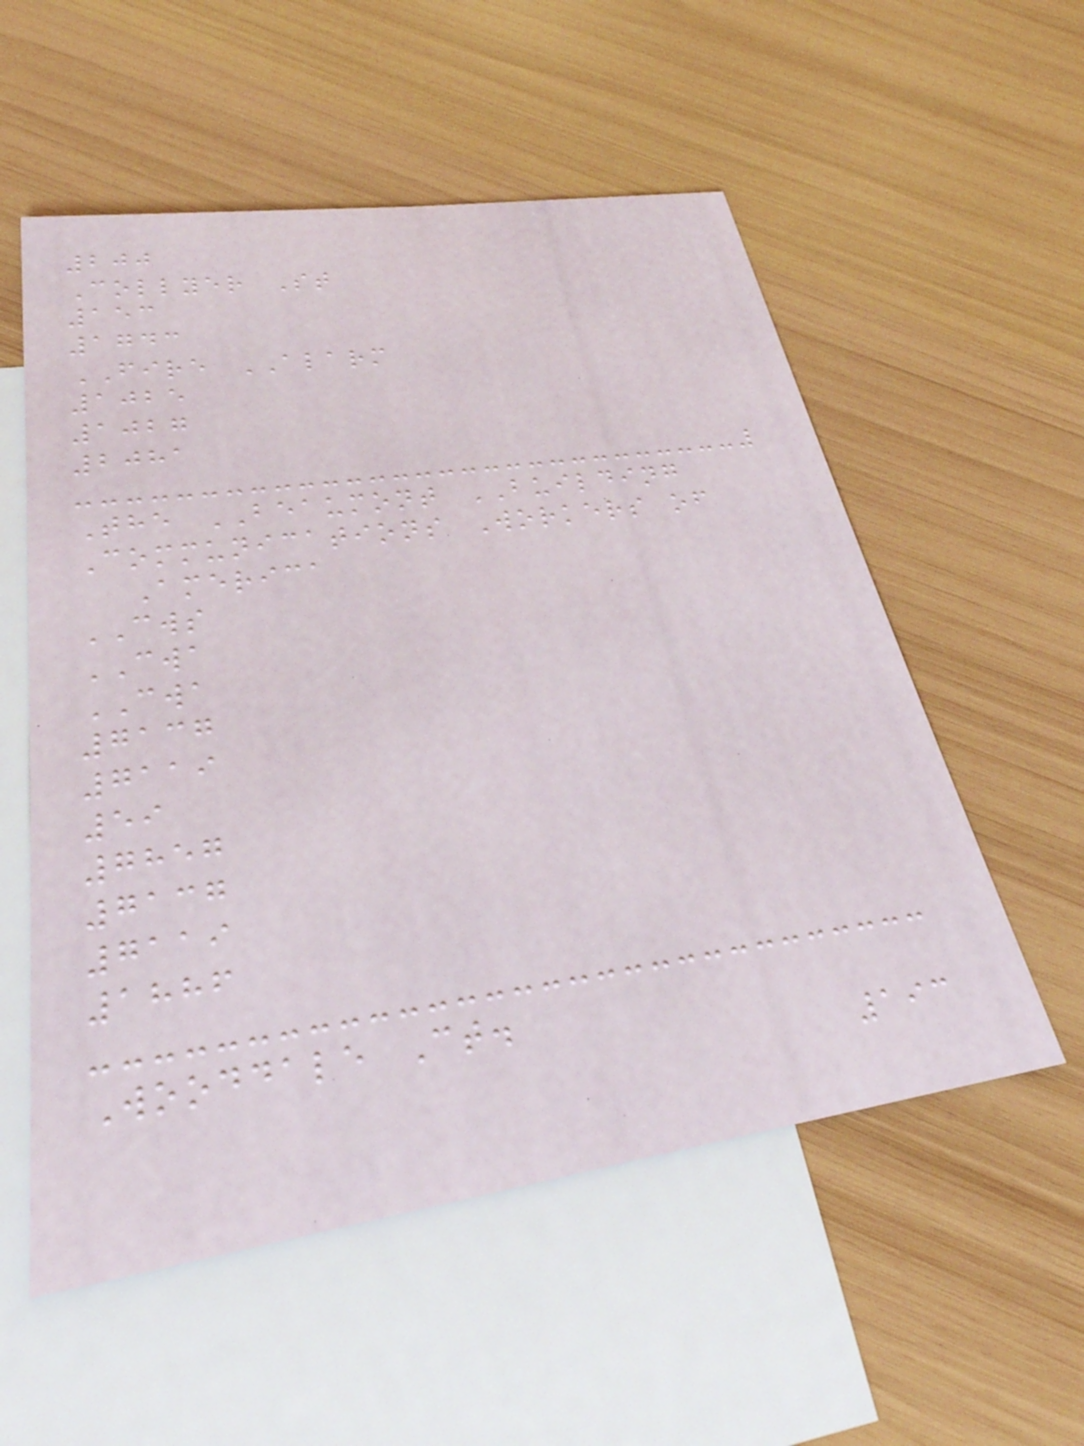200
Collyer St
153
1743
FIRE ALARM
1025
1027
2081
The BEAUMONT BUILDING
Communications Workers of
America
CWS
CWA
CWA
7137
7119
59
7857
7137
7119
1886
Wooddale Ct.
193
